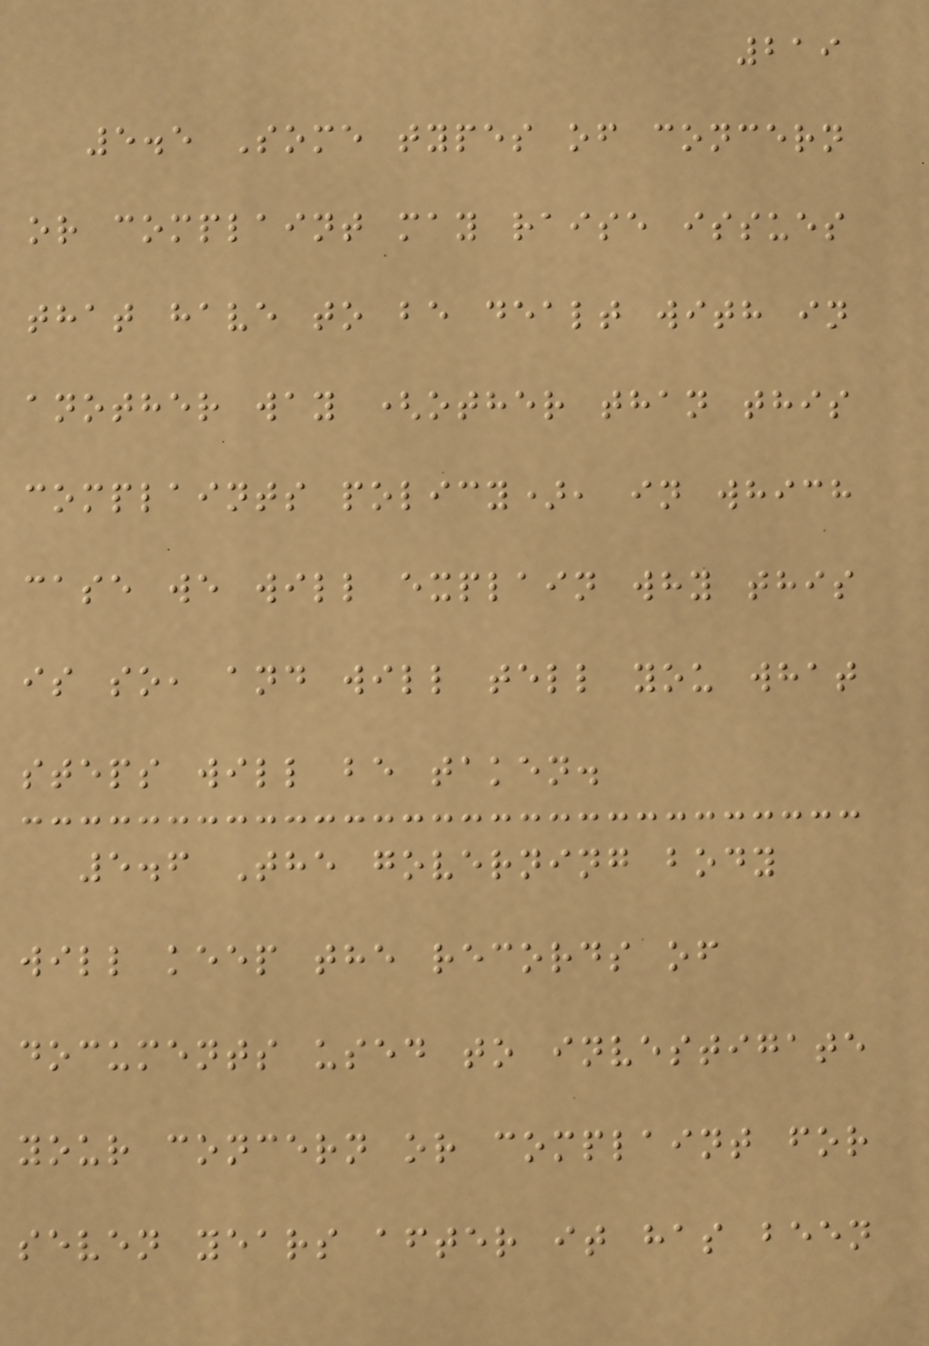219
5.5 Some types of concern
or complaint may raise issues
that have to be dealt with in
another way (other than this
complaints policy), in which
case we will explain why this
is so, and will tell you what
steps will be taken.
5.6 The governing body
will keep the records of
documents used to investigate
your concern or complaint for
seven years after it has been
